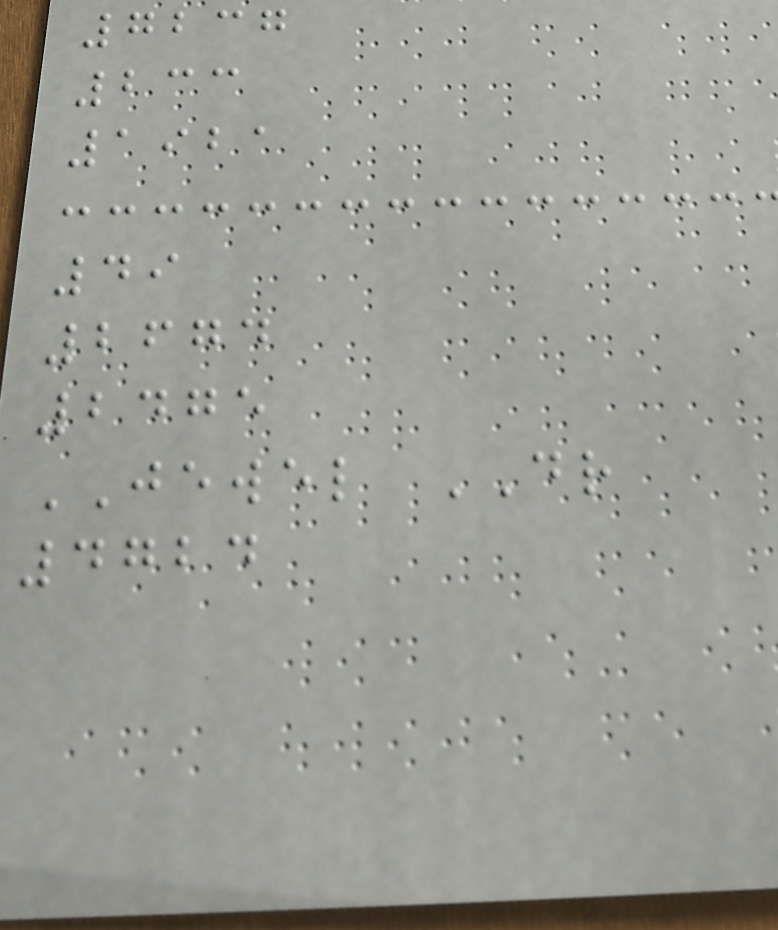7237
233
1921
49
2674
2475
JEWEL DR
4724
